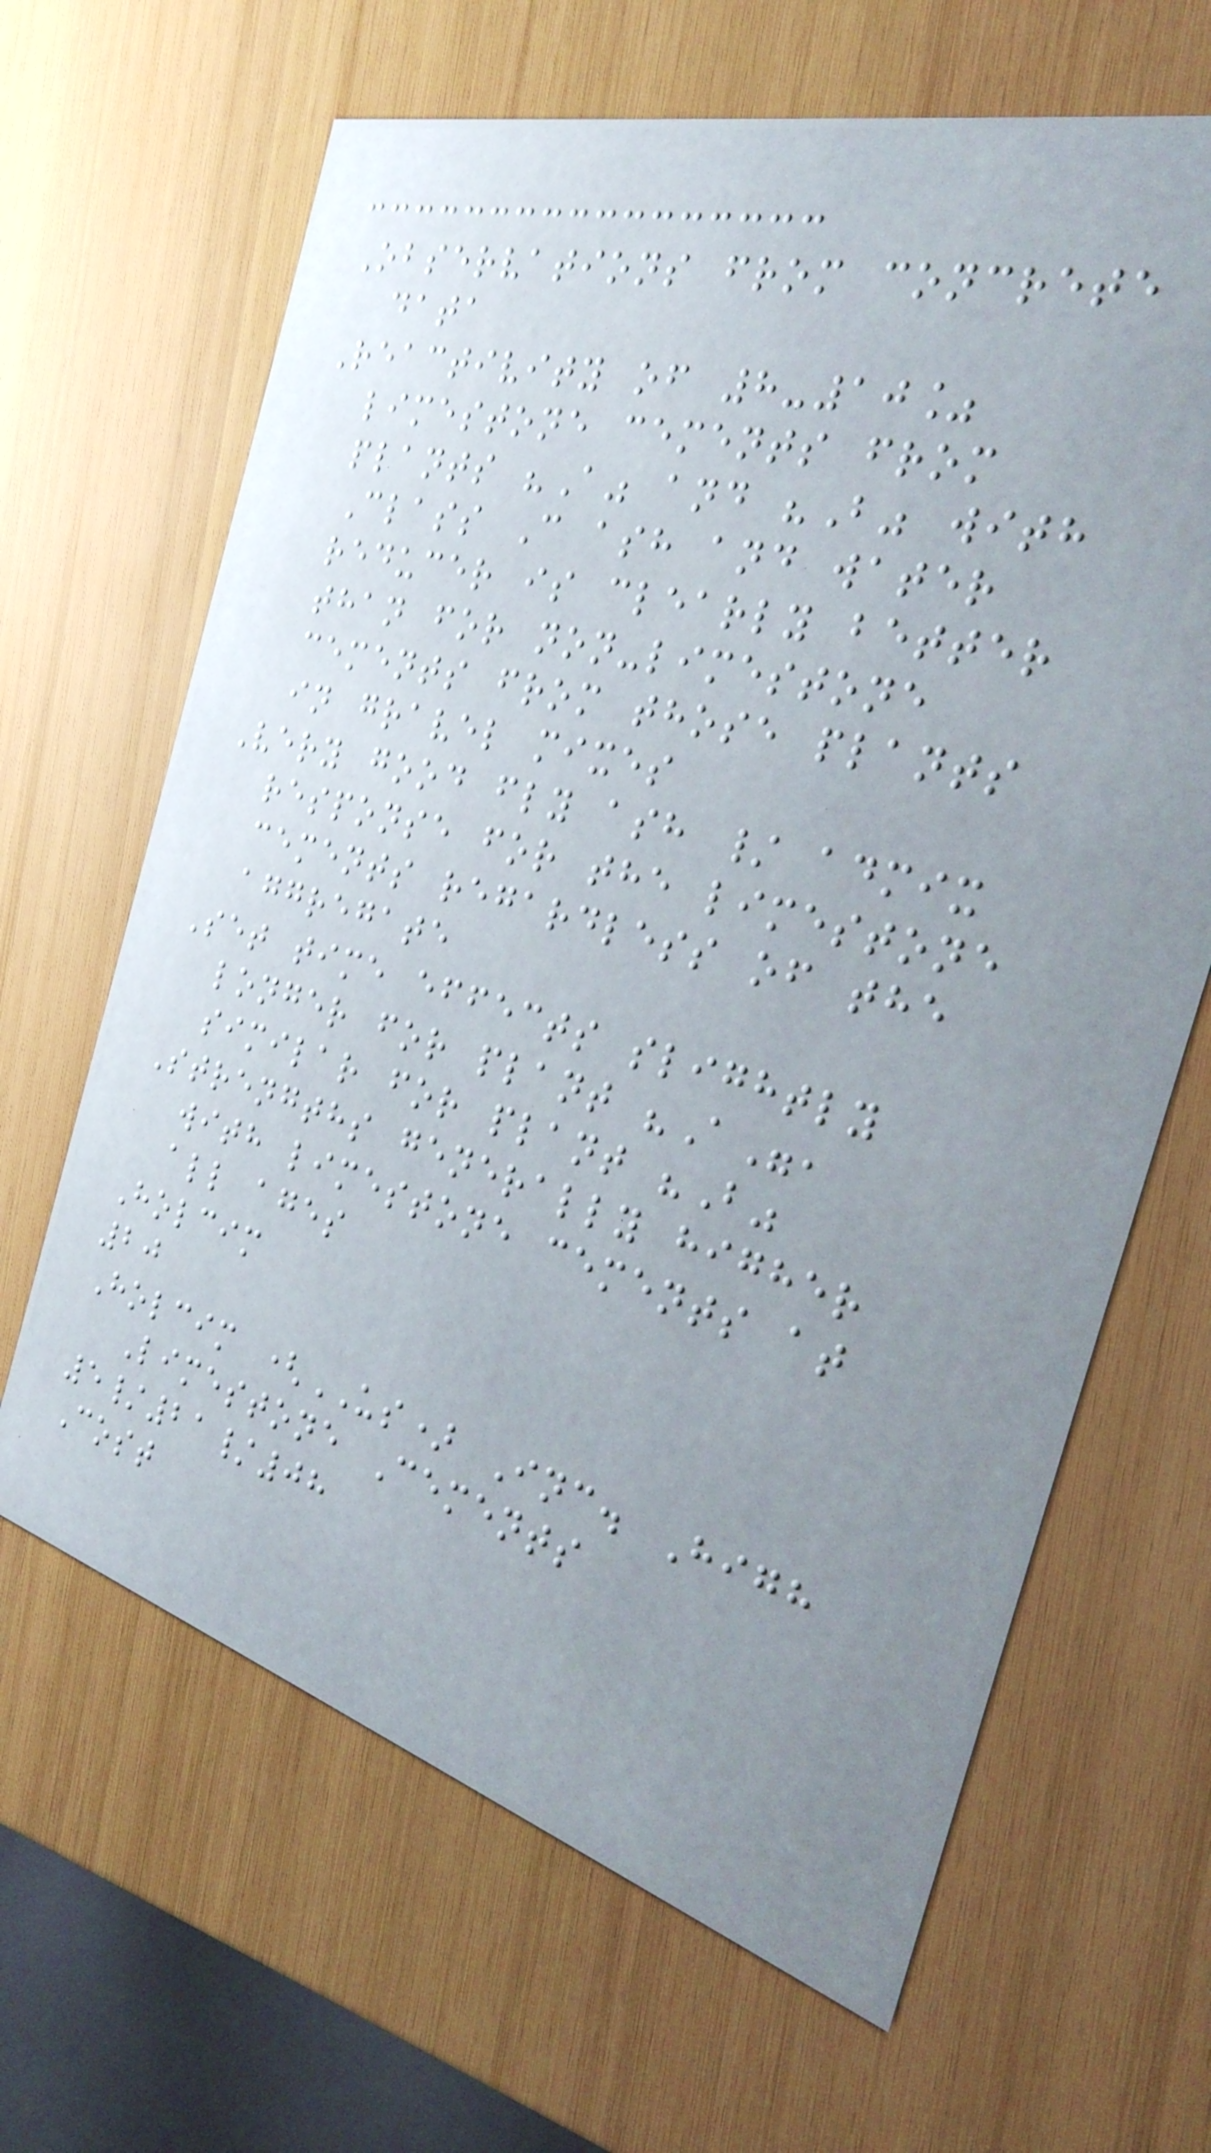Observations from concrete
data
Reactivity of 8-10%
limestone cements from
plants "A" and "B" with
Class C ash and water
reducer is clearly better
than for non-limestone
cements from those plants
in gravel mixes
Very good fly ash / admix
response for the limestone
cements regardless of the
aggregate
Set time effects slightly
longer for plant "A",
similar for plant "B"
Strengths generally higher
with limestone cements at
all ages
Holcim
20
Holcim (US) Inc. High
Limestone Cements
5/21/08
Cost
